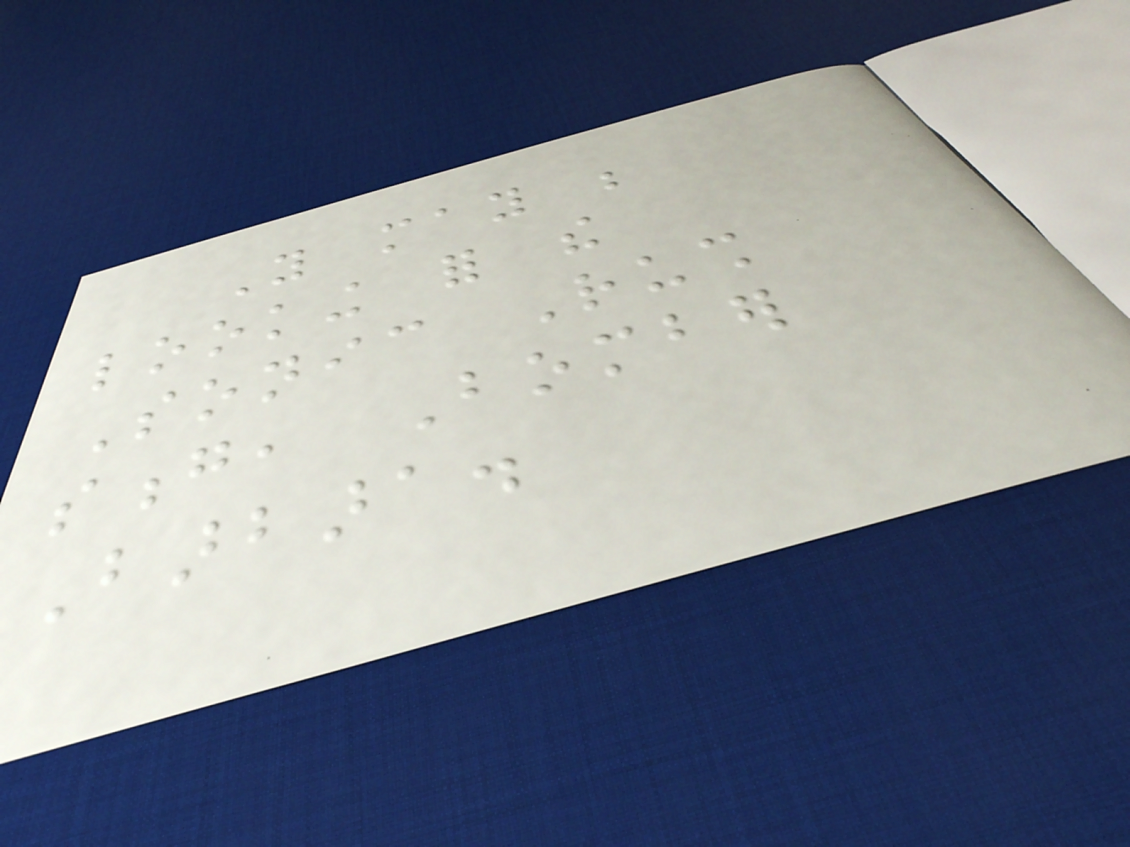You may be
looking for the
Sonic Rush
song, Bomber
Barbara.
